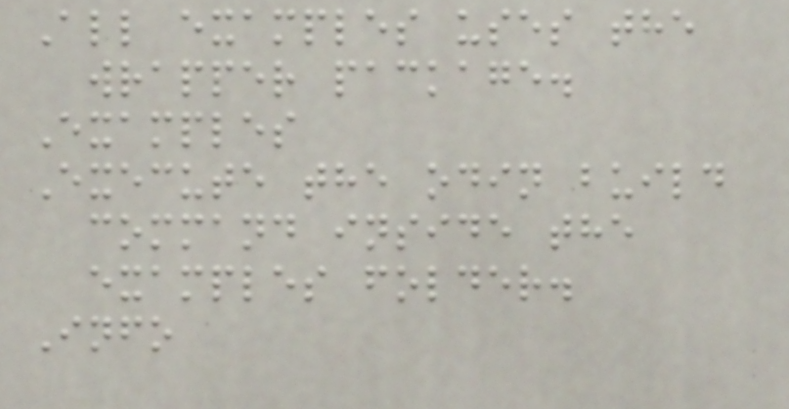All examples uses the
wrapper package.
Examples
Execute the odin build
command inside the
examples folder.
Info
